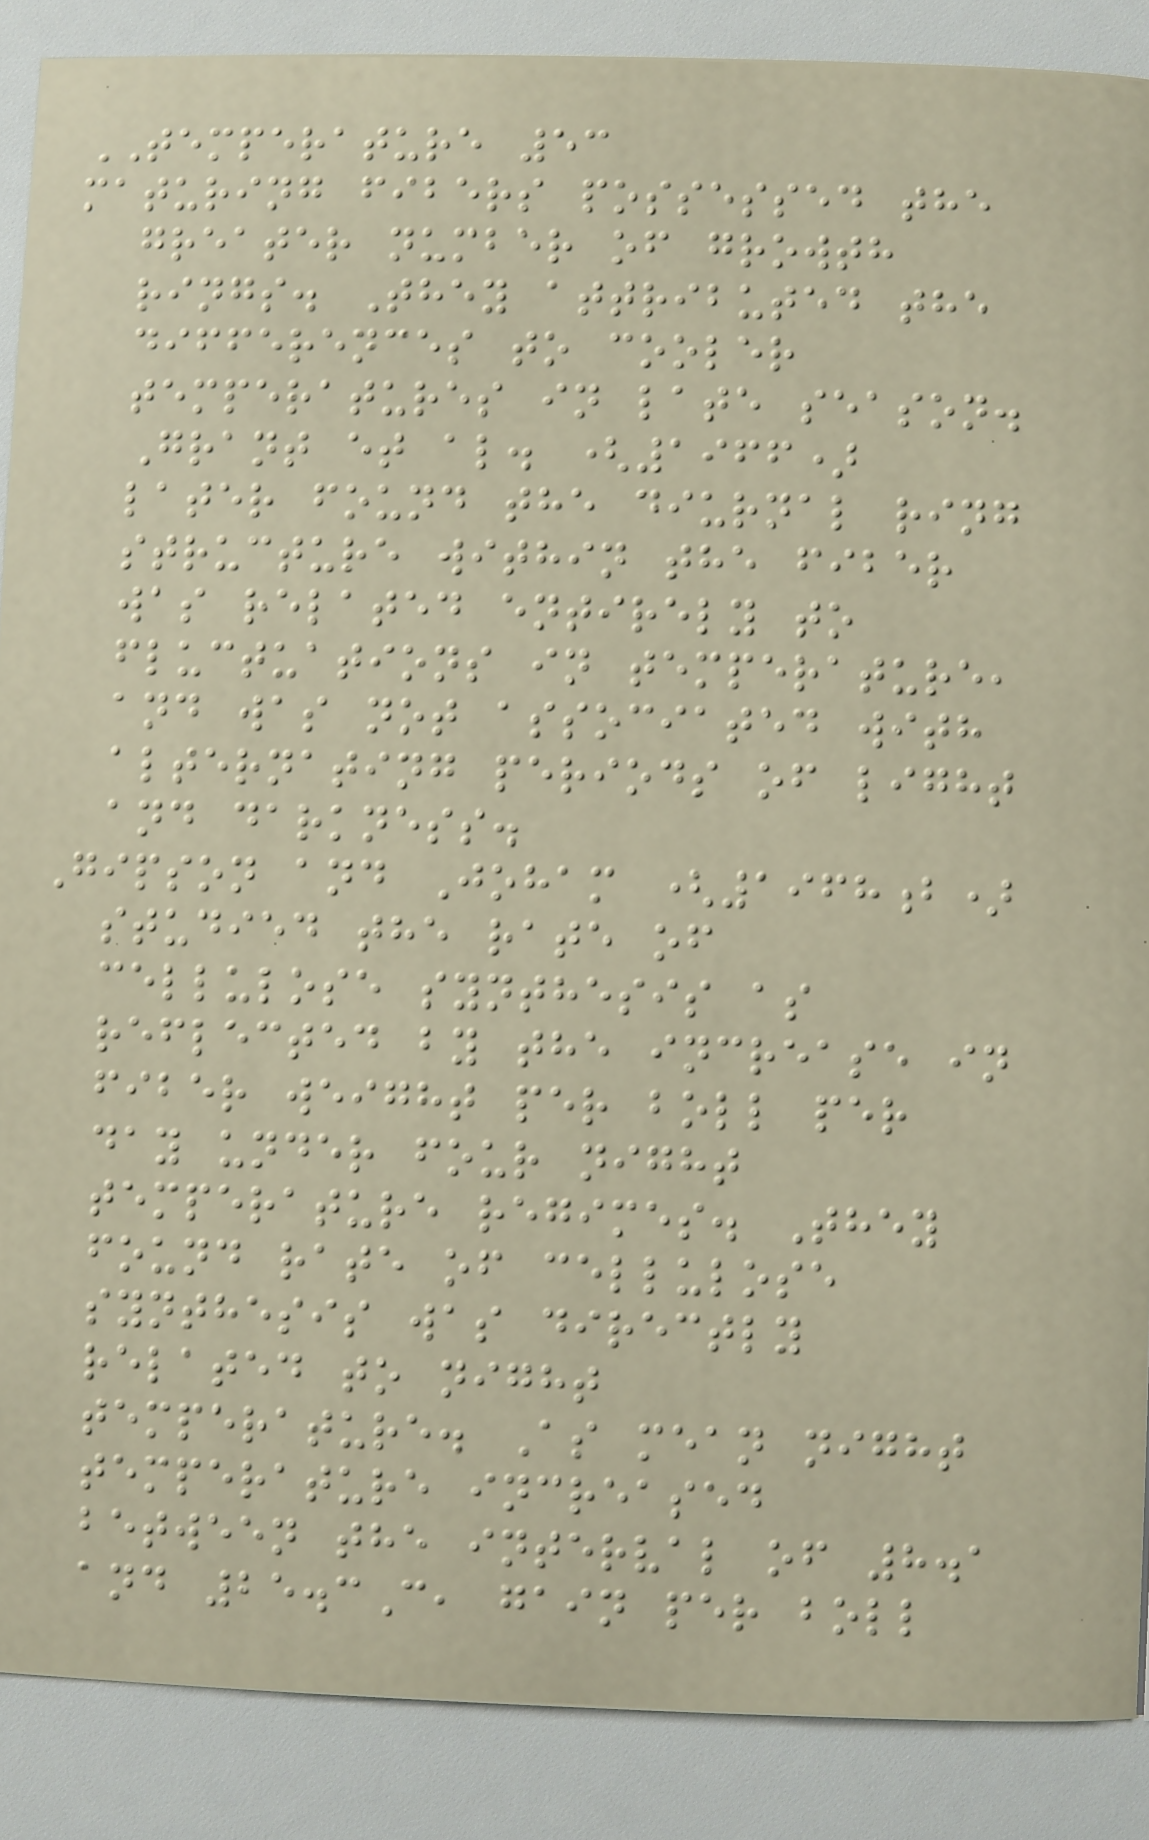TEMPERATURE 53
maturing fibers possessed the
greater number of growth
rings. They attributed the
differences to cooler
temperatures in late season.
Grant et al. (1966)
later found the diurnal ring
structure within the fiber
was related entirely to
fluctuations in temperature,
and was not associated with
alternating periods of light
and darkness.
Gipson and Joham (1968b)
studied the rate of
cellulose synthesis as
reflected by the increase in
fiber weight per boll per
day under four night
temperature regimes. They
found rate of cellulose
synthesis was directly
related to night
temperature. As mean night
temperature increased
between the interval of 8.1
and 25.3C, gain per boll
